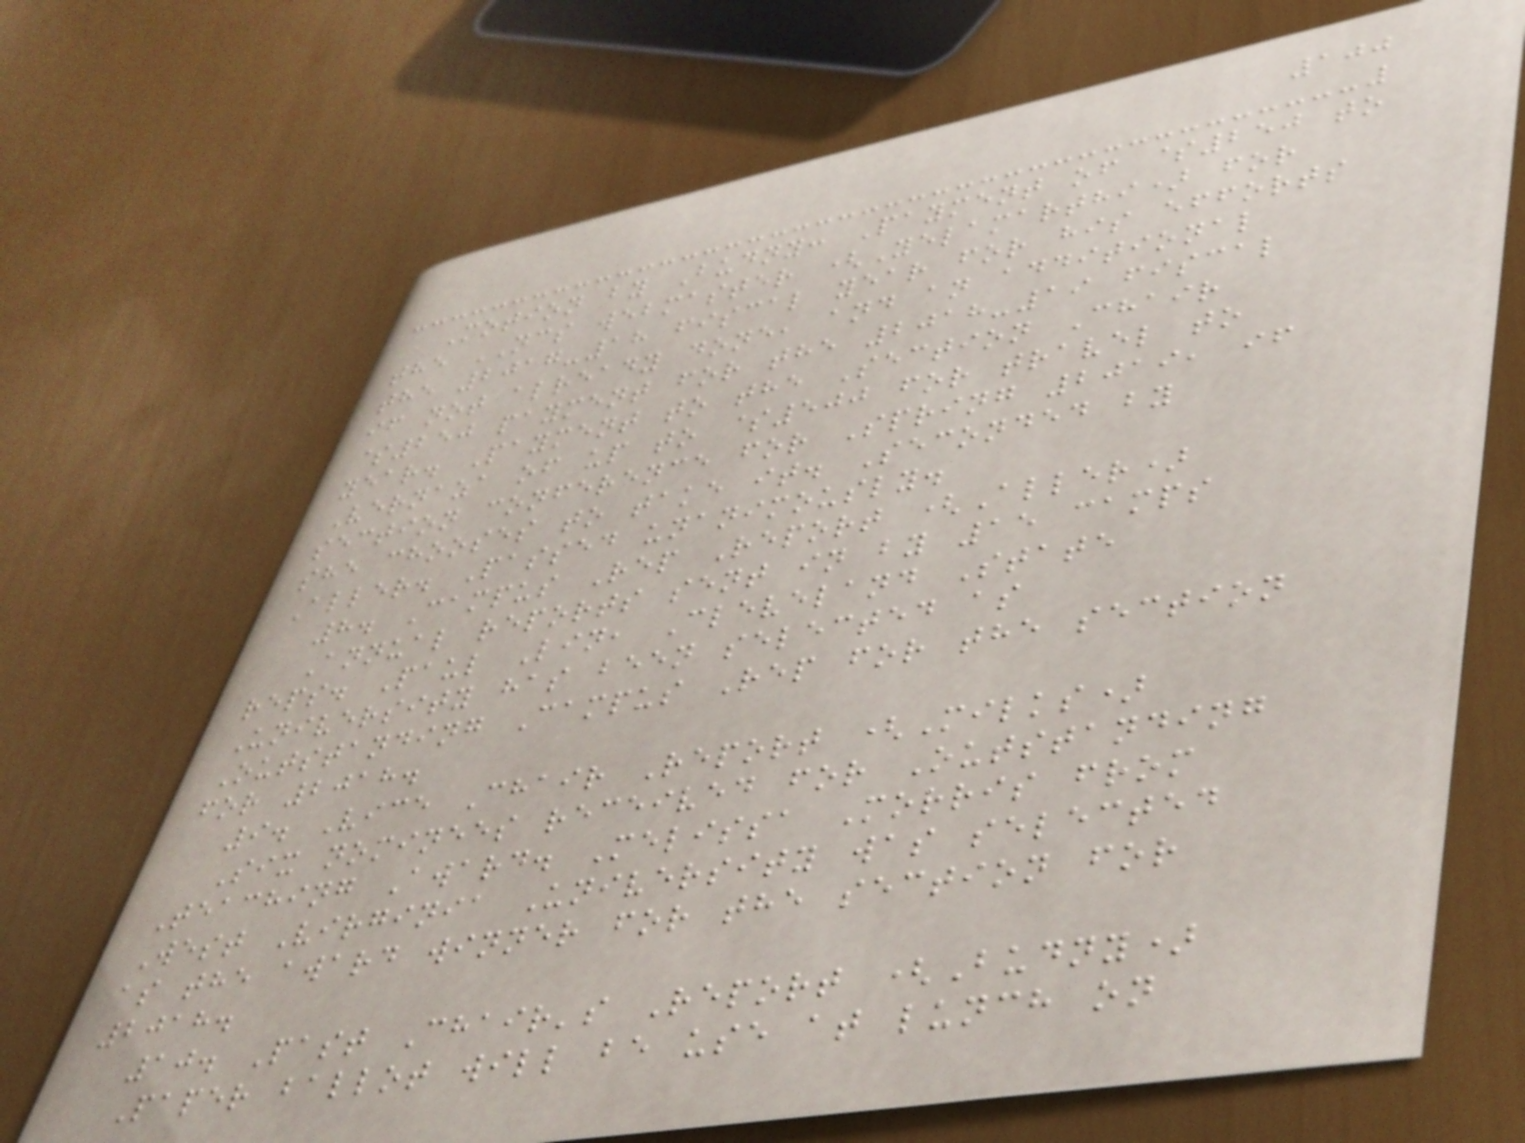100
Motion by Budny: Payment of $250 to
the NCS webmaster (Yelamarthi) for
the 2017-18 fiscal year for his efforts
if not already done, and an additional
$250 payment for the 2018-19 fiscal
year. Payment to the Section Chair
Vernaza of up to $500 for travel to
section conference for Spring 2019, if
she chooses to take it. Seconded by
Aller. Passed unanimously.
8. Campus Rep Report (Aller)
Annual reports sent in by 15 camps
reps. Paul Lin, Cleveland State
University has been selected as
Outstanding Campus Rep for the section
for 2018.
9. Vice Chair Report (Milks)
Six nominees received for Outstanding
Teaching Award. Melissa Morris from
West Virginia University was selected
as the award winner for the section for
2018.
10. Past Chair's Report (Budny)
Paper ballot will be use at lunch on
